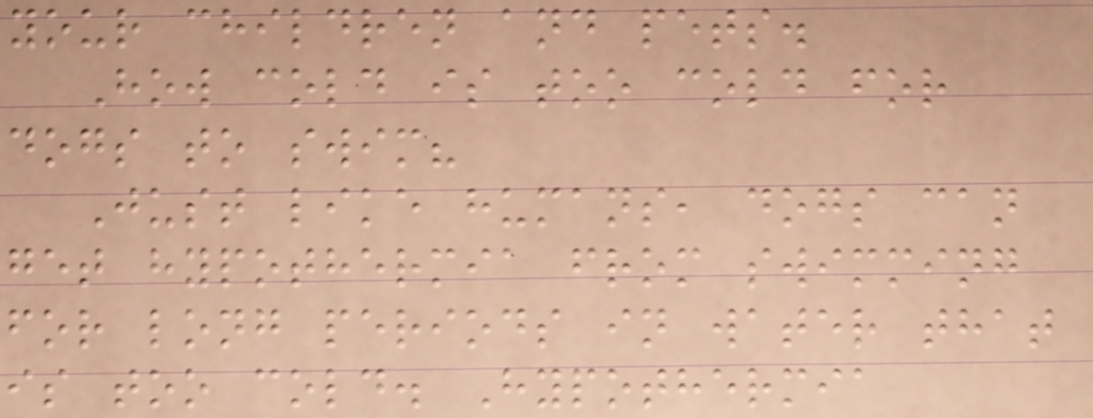your children and pets.
How cold is too cold for
dogs to swim?
Just like humans, dogs can
get hypothermia from swimming
for long periods in water that
is too cold. Hypothermia
